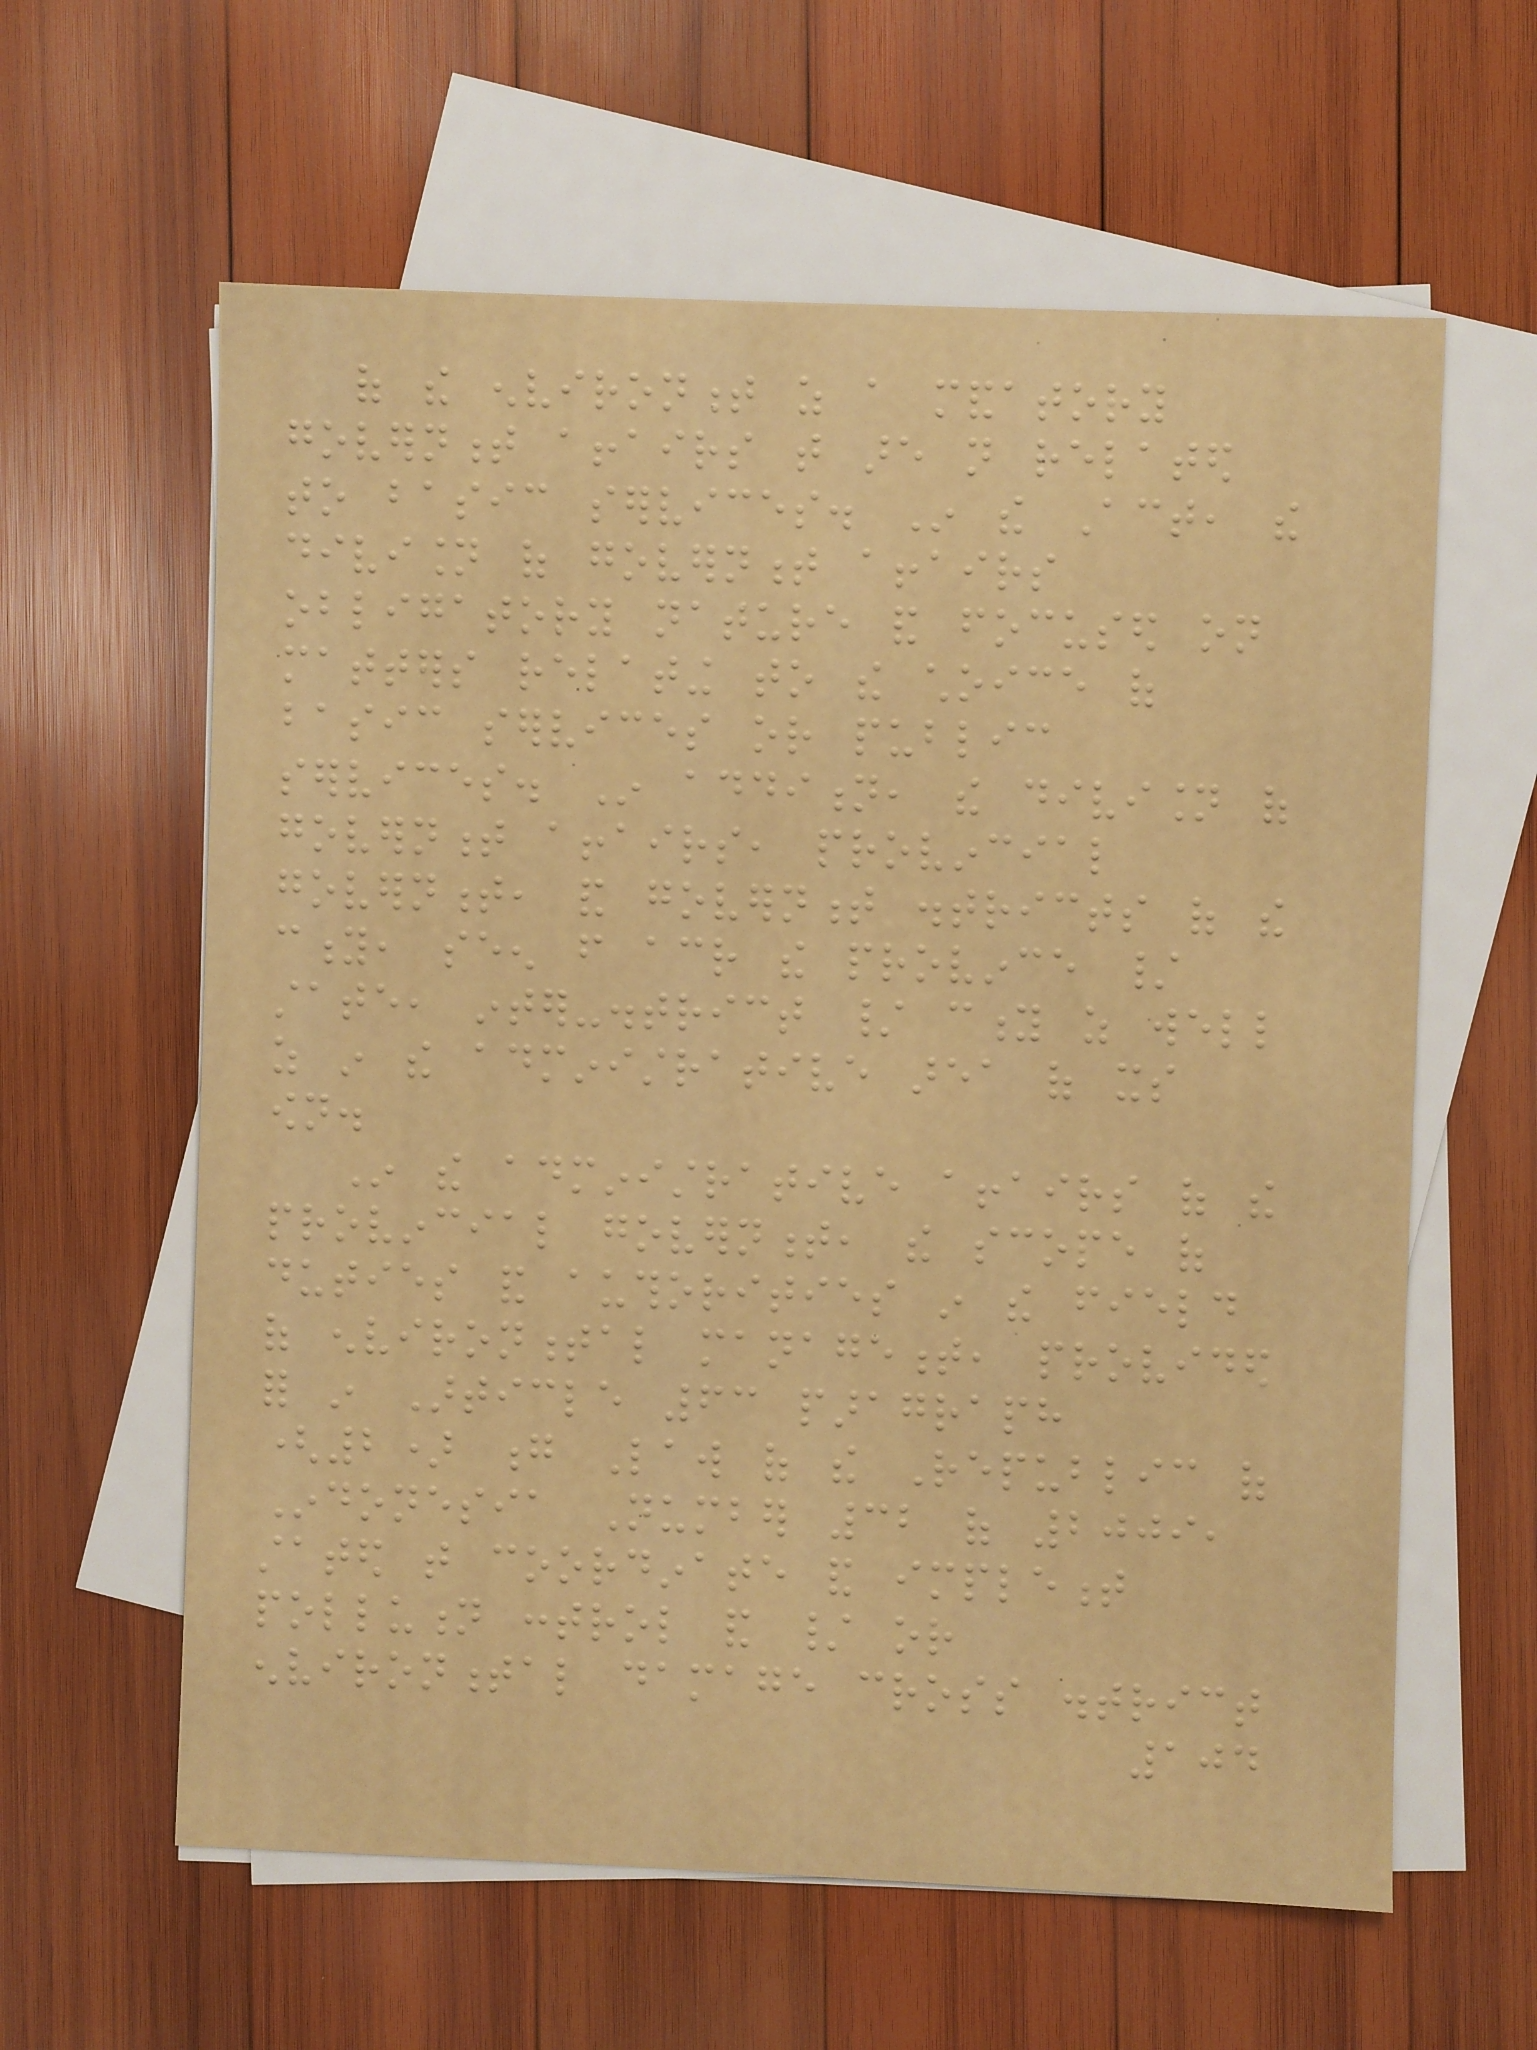of the environment as a mandatory
government affairs that are not related
to basic services. In the Act, the
division of government affairs
obligatory nature and focused on
matters relating to the choice of
basic services or public
services. In addition, the division of
government affairs, provincial
government, and government districts of the
city, seen from across the province /
state, inter-district / city as well
as in the administrative area of its
own.
In the administrative affairs of the
provincial government, the scope of
duties and authorities in the field
of environmental management, provided
for in Article 63 paragraph
(2) g Law of the Republic of
Indonesia Number 32 of 2009,
stated that coordinate and implement
pollution control and / or
environmental damage cross district
104
